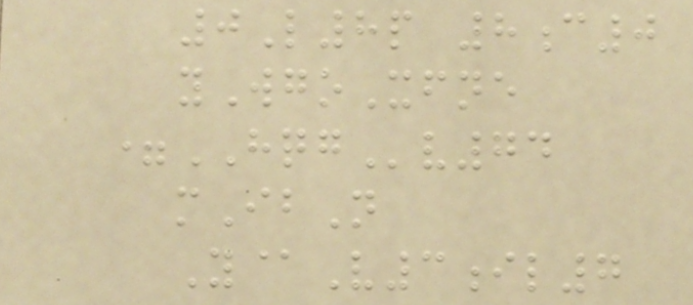0L8p 8c0
yWgoXfne
=HQGv74
mIbN
Y@V3il7
